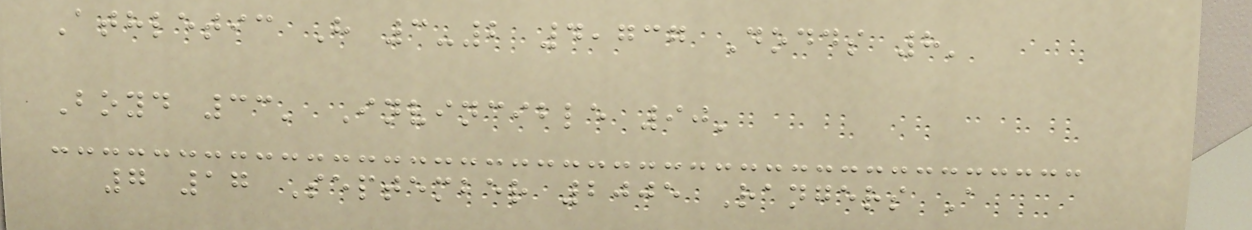Athletic H 3-2 4,737 Dodds 8'
Boyd 33' Invincible 90'
7 17 September 2005 Rangers A
